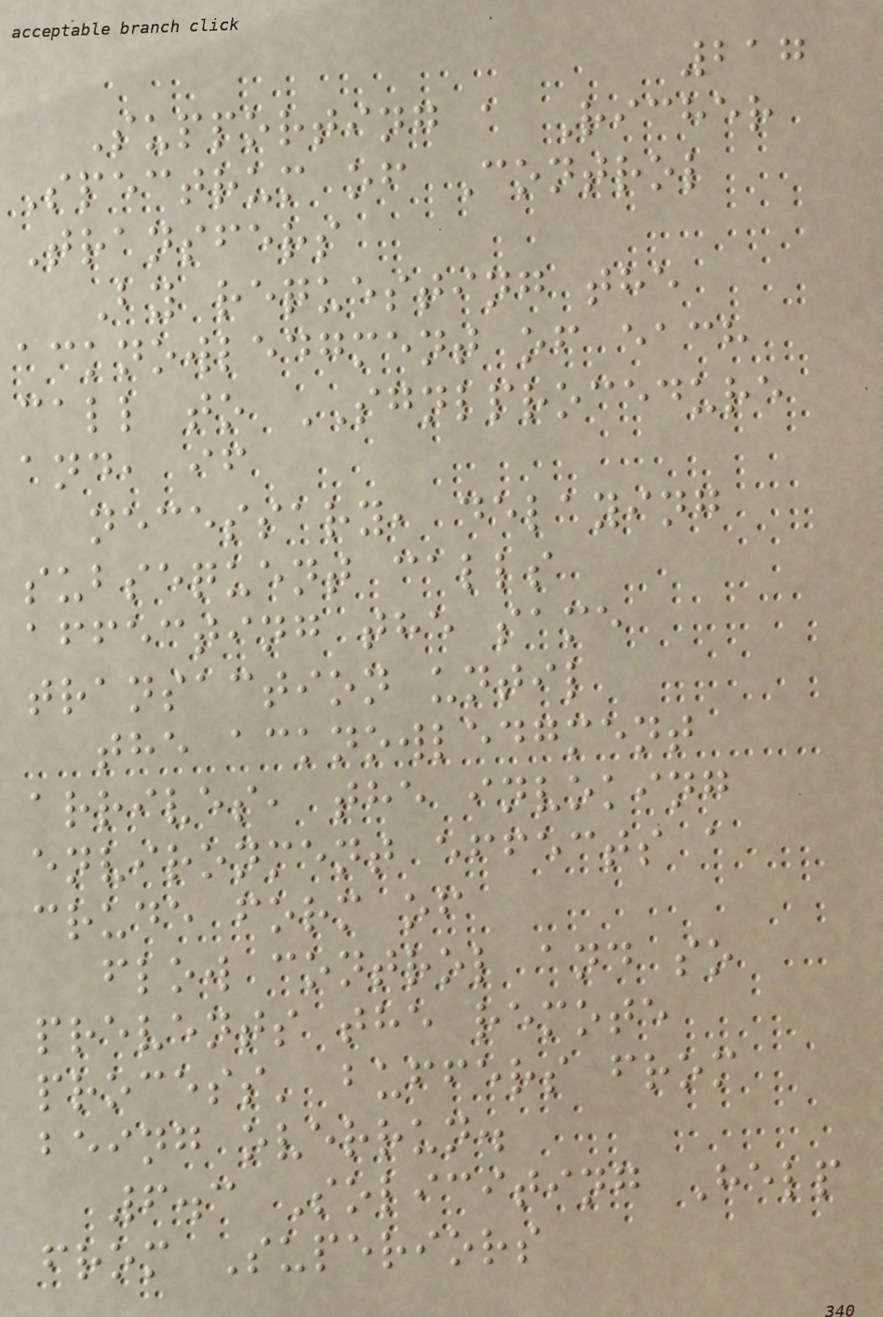217
Supporting a Richer
Spectrum of Control
Transfers
By requesting the
acknowledgment of each
call to SGNLPROCEDURE
and, if
necessary, delaying
subsequent calls
affecting the same
transaction until
the acknowledgment
arrives, the invoking
environment effects a
crude form of
flow control and so
prevents the remote
process' buffers from
being overrun.
6.3 Soliciting Help
from Superiors
